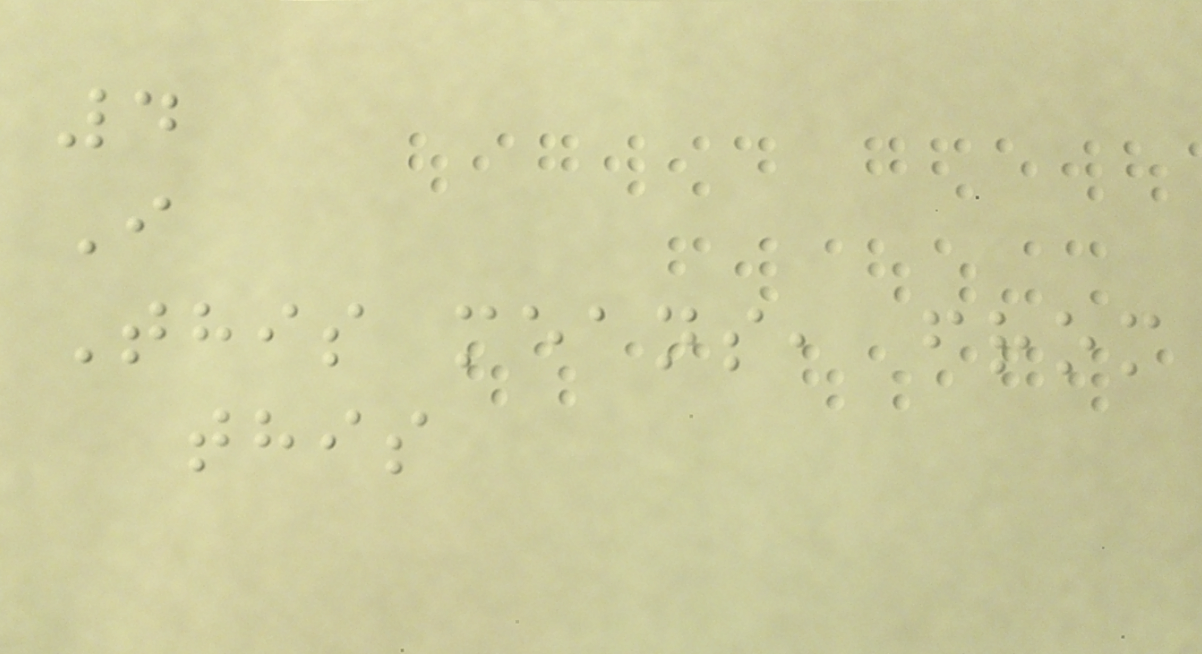4
I
This means, from
this
